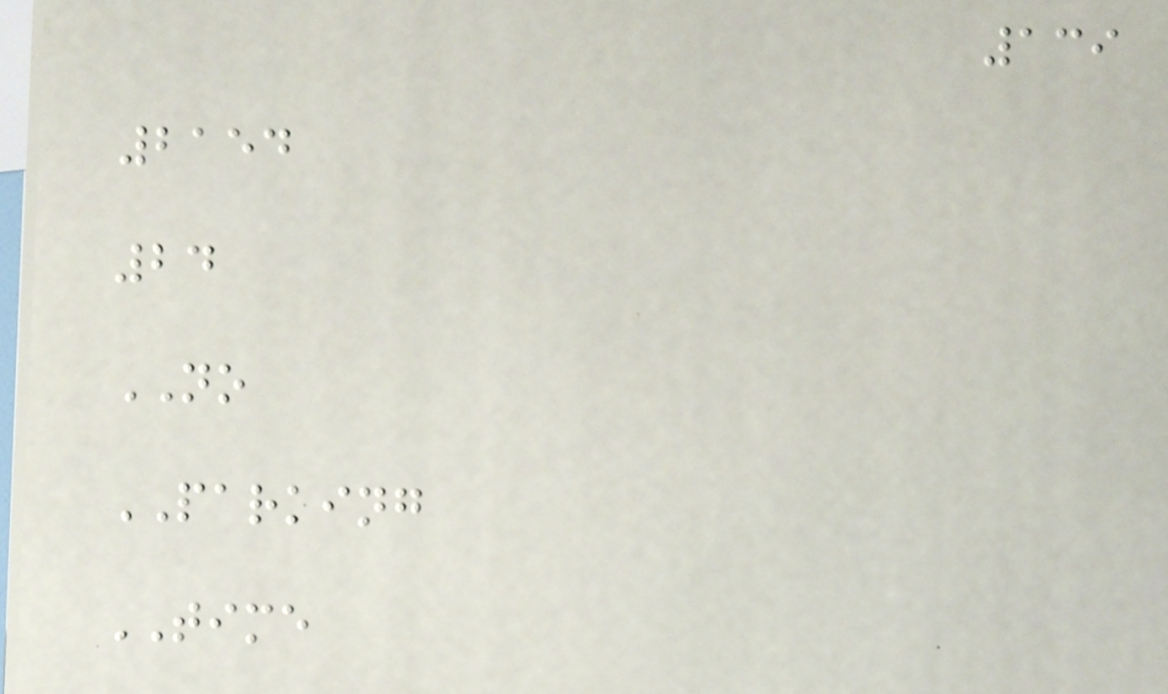139
2154
24
NO
PARKING
TIME
